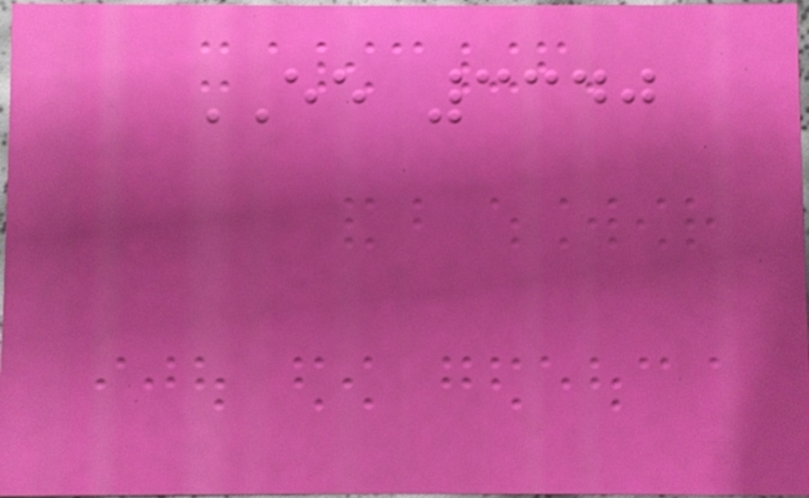EE 3340
